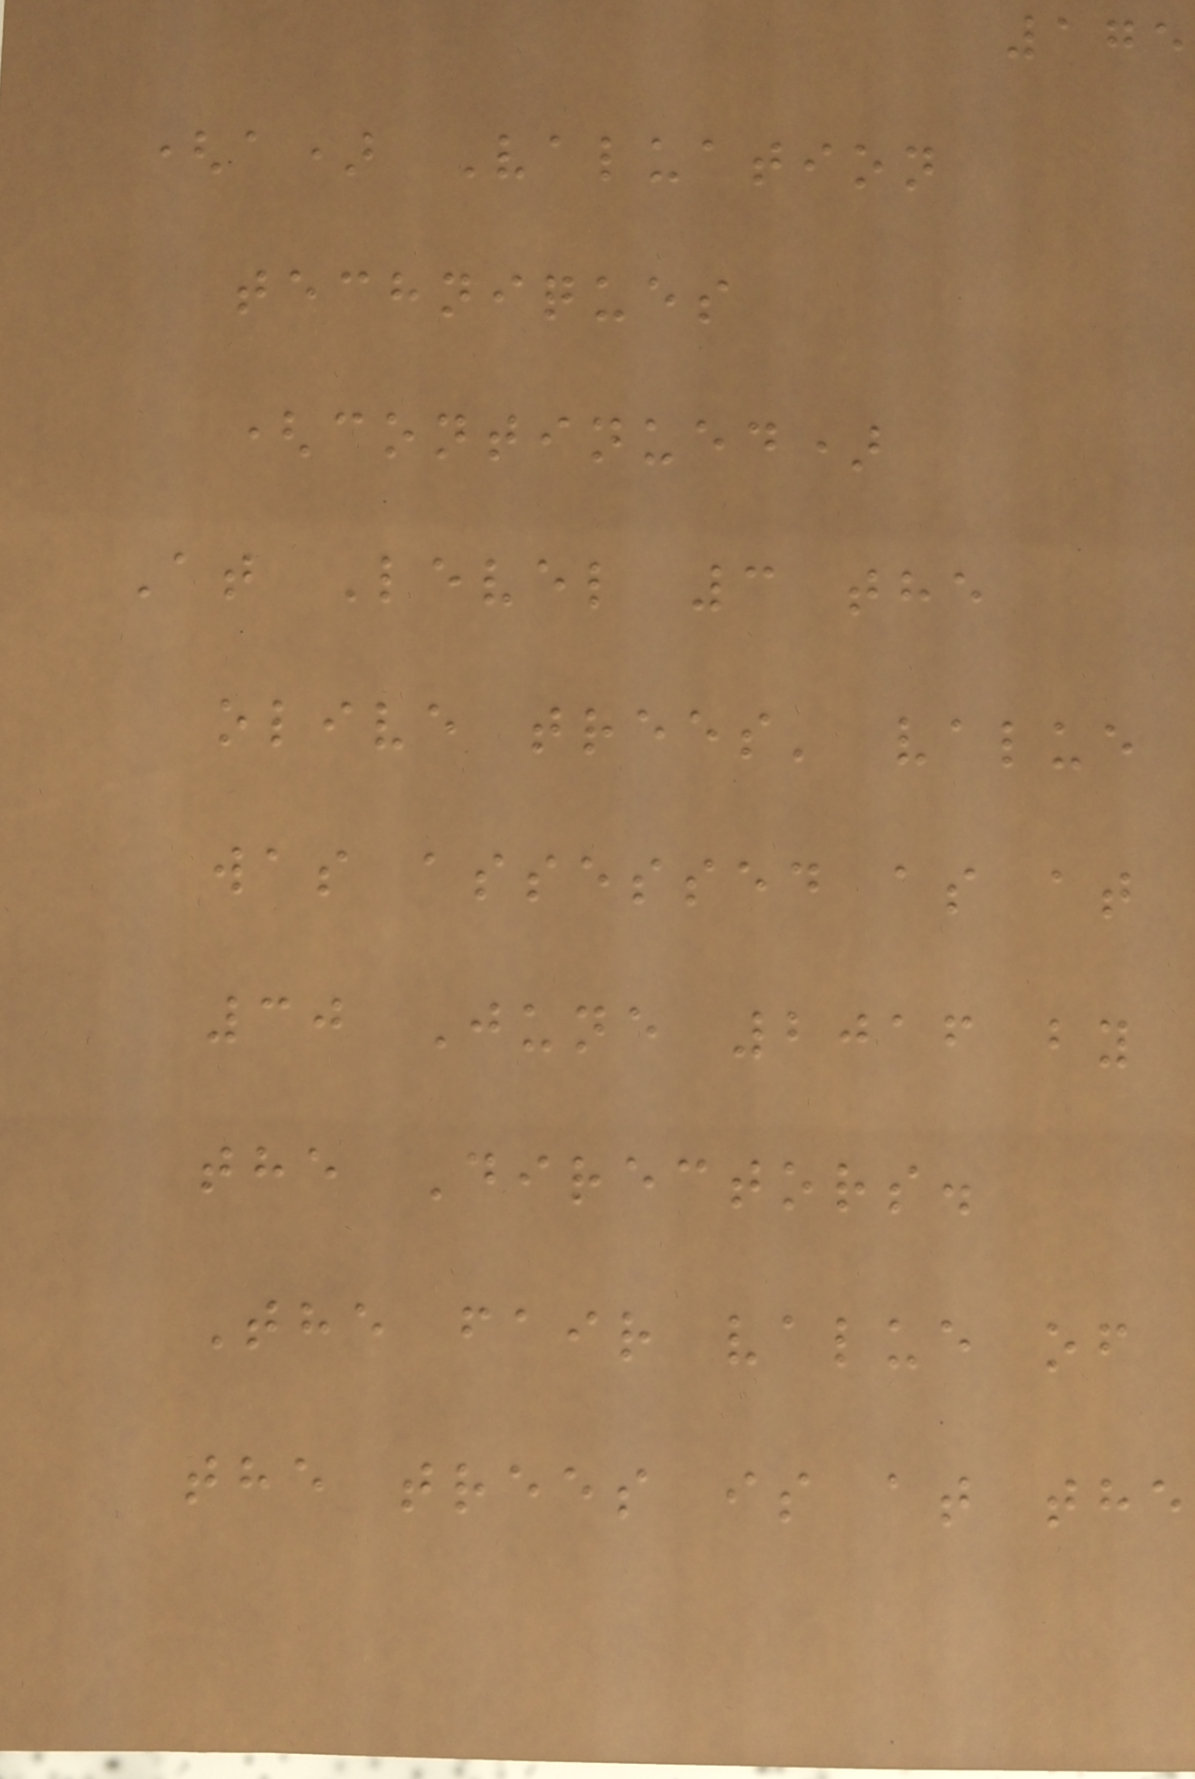175
(a) Valuation
techniques
(continued)
At Level 3 the
olive trees' value
was assessed as at
30 June 2016 by
the Directors.
The fair value of
the trees is at the
